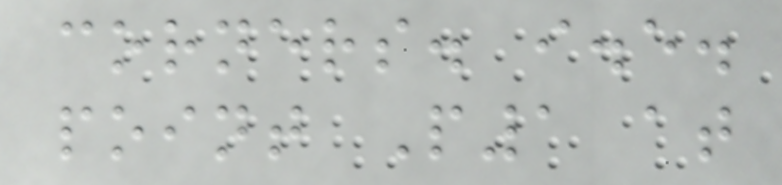corners. i.e.
point P1 at
